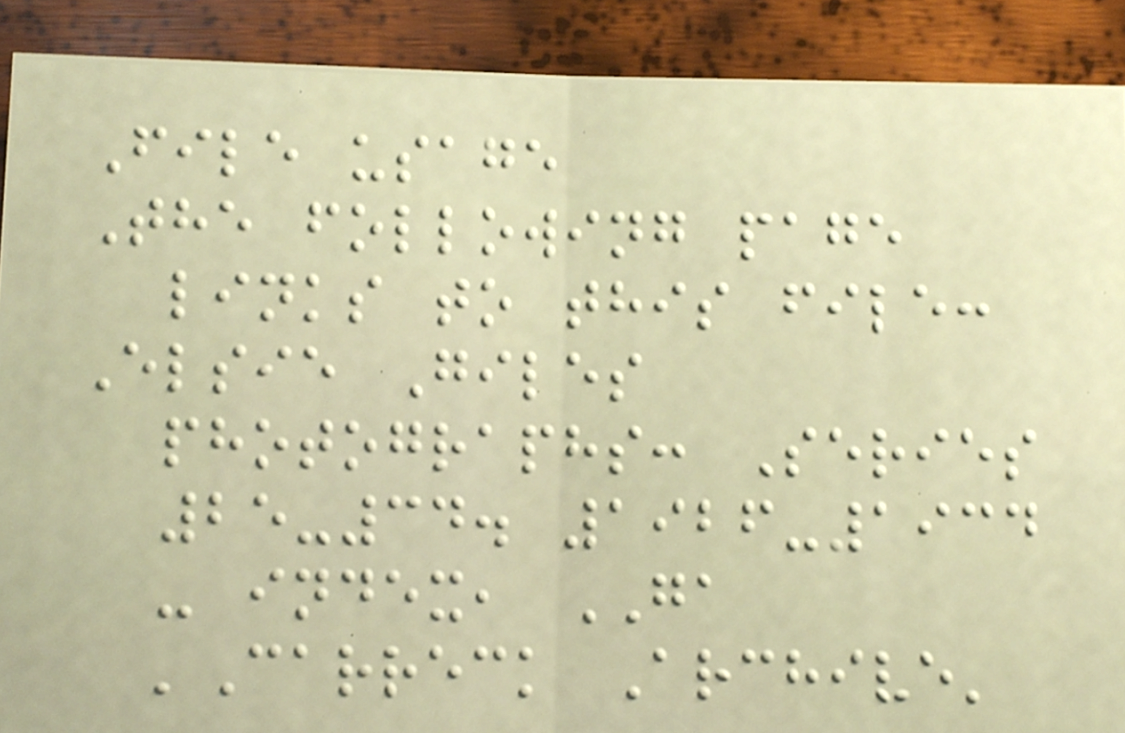File usage
The following page
links to this file:
Elsie Giles
photographs: Series
25-34. 1926-1934
- index, GA
'Carreck Archive'
